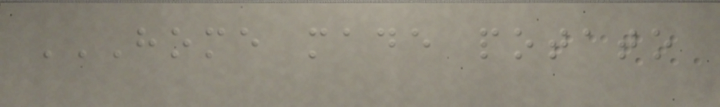HOME MADE POTATO
